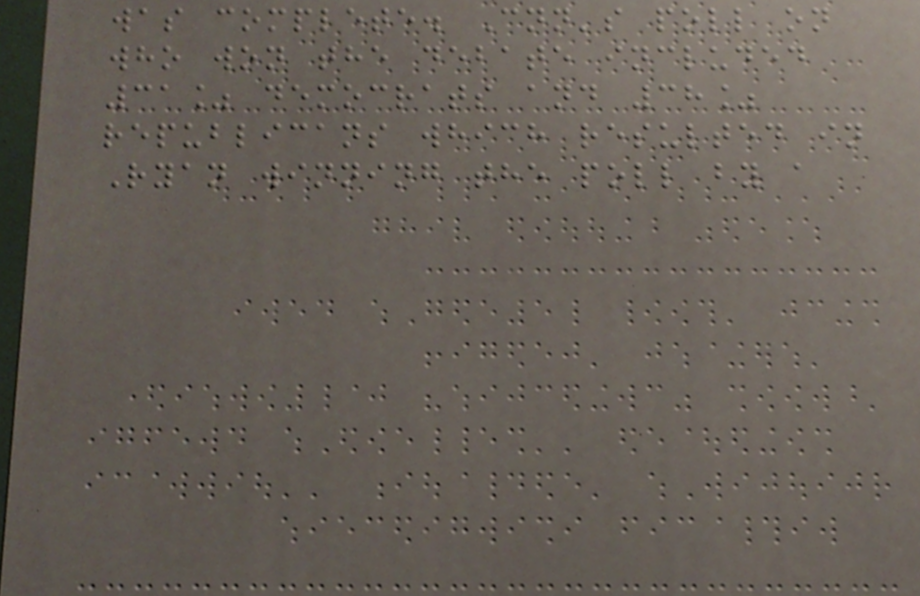was complete. Cnn's poll on
who won the debate included
31% democrats and 38%
republicans which resulted in
Ryan winning the poll by a
